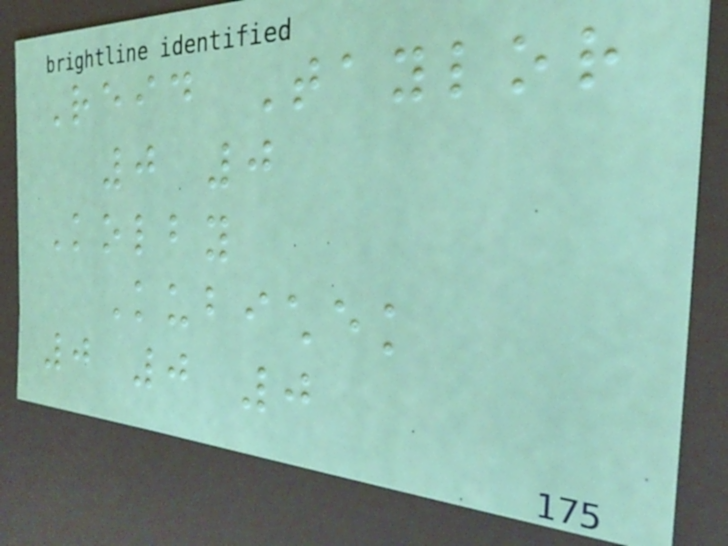Reid Taylor
0 0
Kolby
Kubichek
0 0 0
